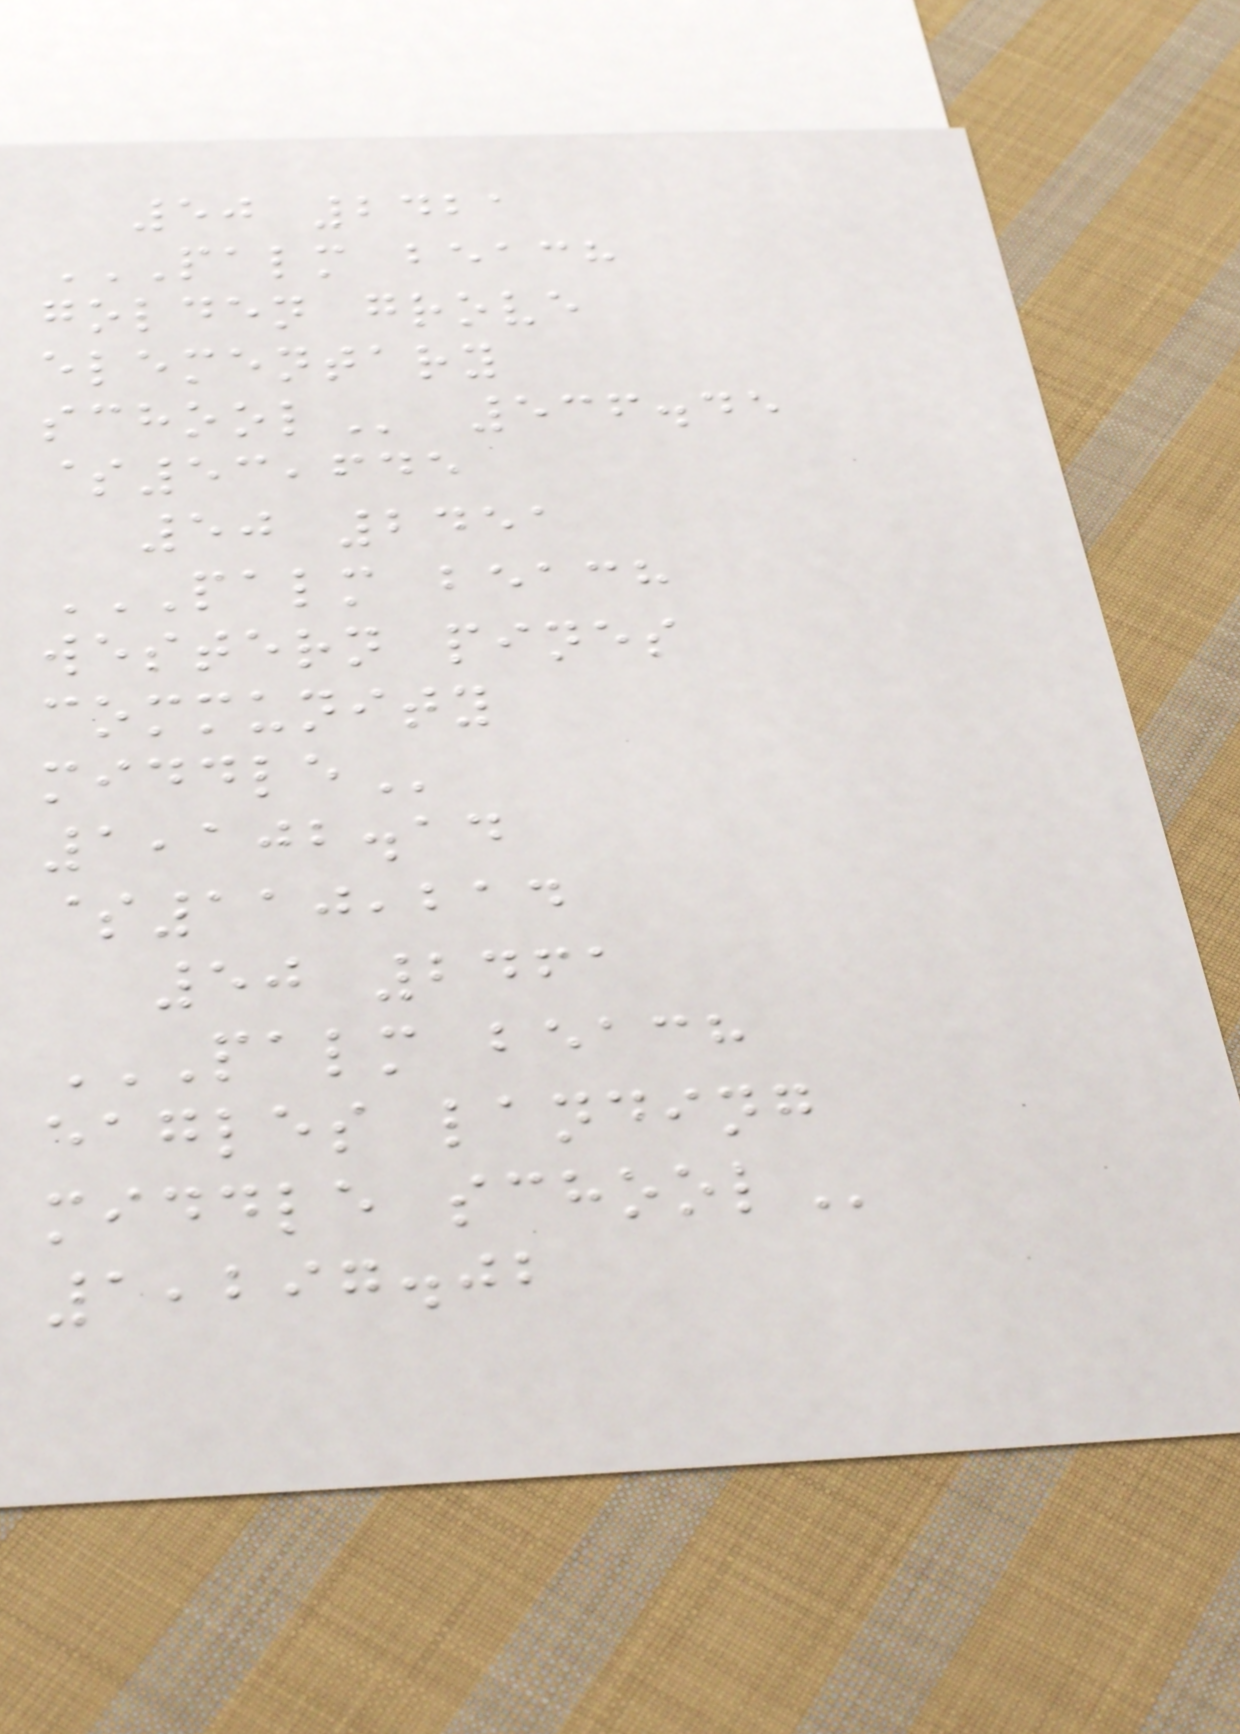50 2421
PALM BEACH
GOLDEN GROVE
ELEMENTARY
SCHOOL 536.45
$53,645
50 2451
PALM BEACH
WESTERN PINES
COMMUNITY
MIDDLE
1,102.14
$110,214
50 2461
PALM BEACH
EAGLES LANDING
MIDDLE SCHOOL
1,297.02
